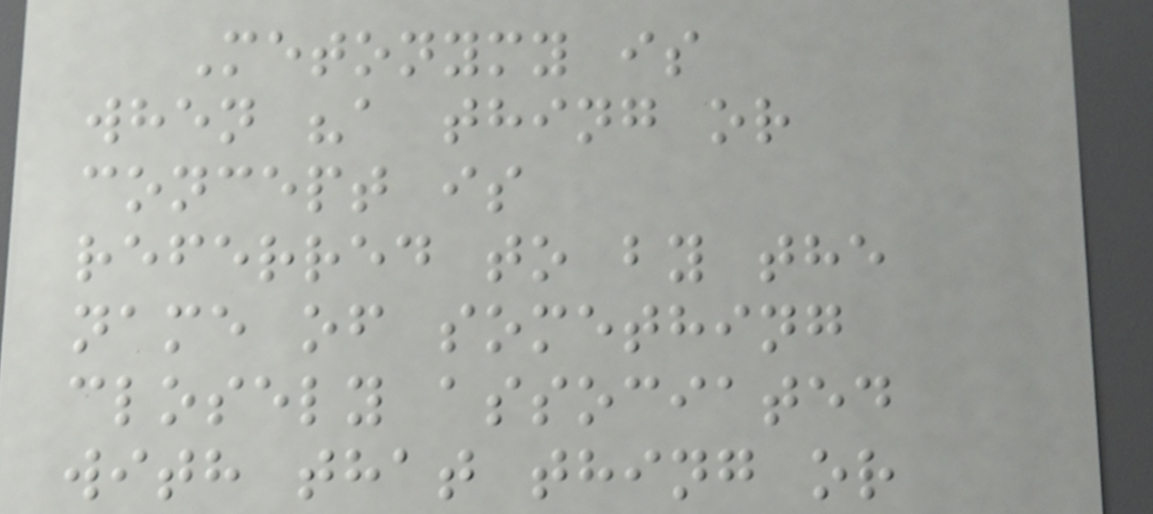Metonymy is
when "a thing or
concept is
referred to by the
name of something
closely associated
with that thing or
